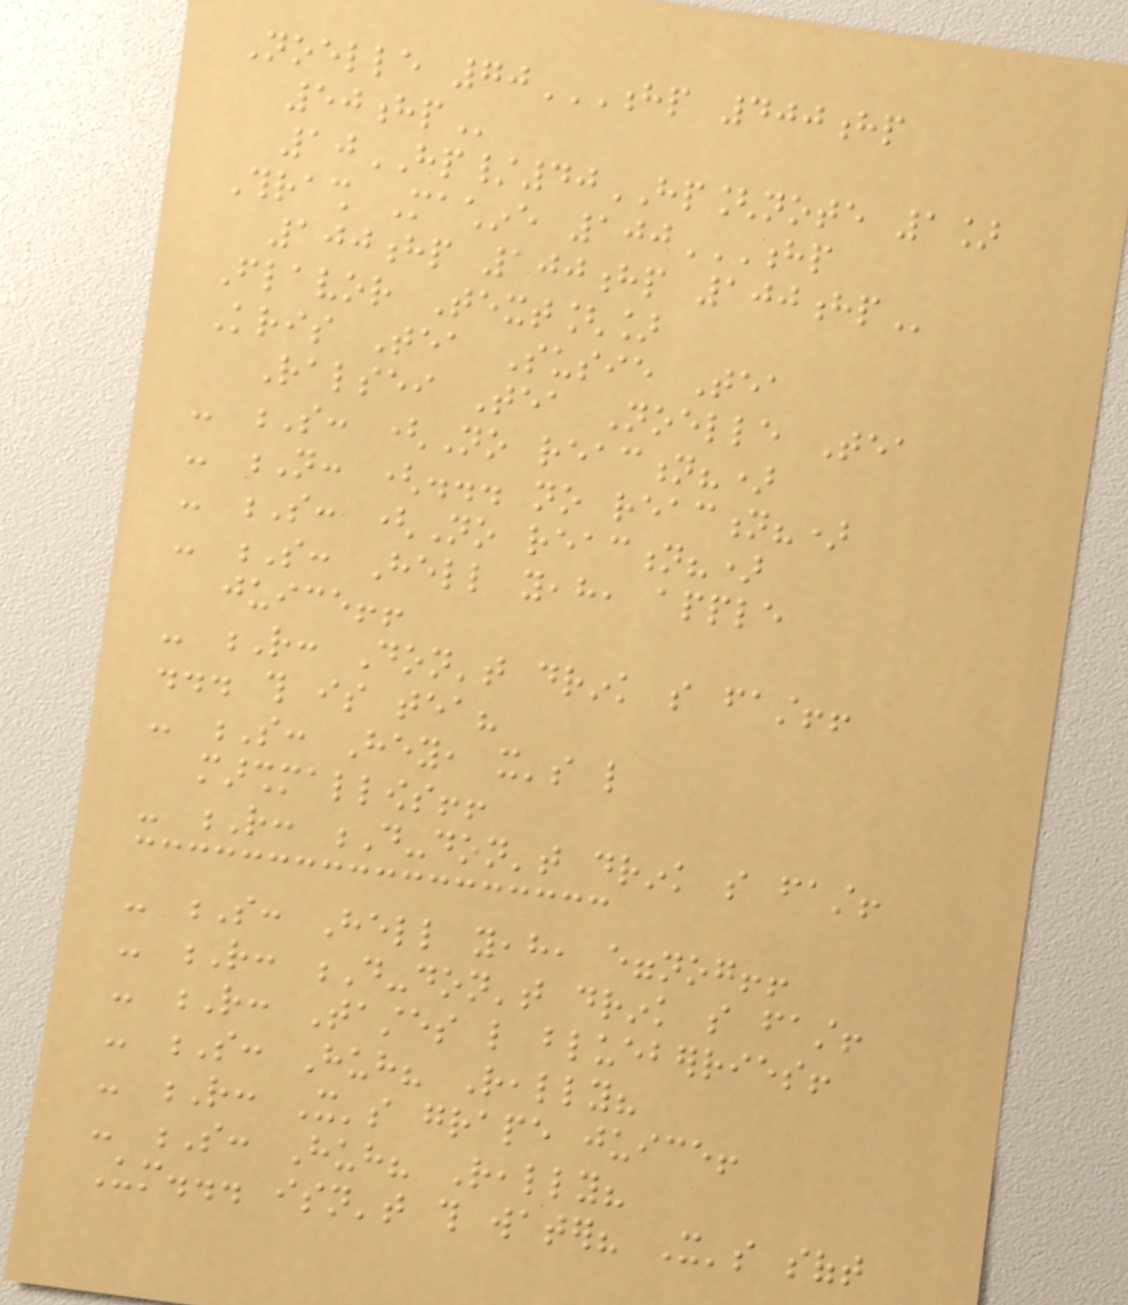Noelle 70HP 400HP
50HP
10HP/40HP[note 1]
Thrash Machine 100HP
100HP 100HP 100HP
Flavor Text[]
Kris Tea Susie Tea
Ralsei Tea Noelle Tea
- S: (No reaction?)
- N: (... no reaction?)
- S: (No reaction?)
- S: Hell yeah, apple
juice!!
- R: Don't drink so fast!!
... this is tea?
- S: Hey, it's like
marshmallows!!
- R: D-don't drink so fast!
- S: Hell yeah, eggnog!!
- R: D-don't drink so fast!
- R: Tastes like blueberries!
- S: Huh? Really?
- R: It's grape juice!
- S: Huh? Really?
Um... isn't this water? It's soft
